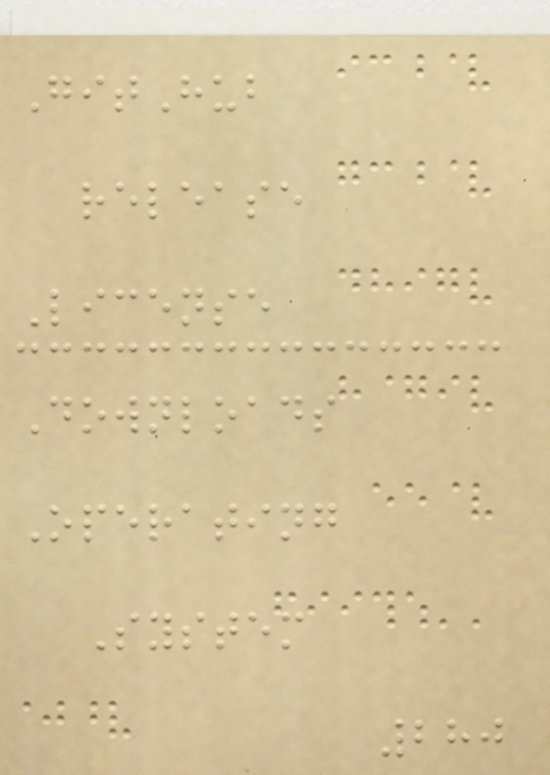GitHub
release
License
Downloads
Operating
System
280
